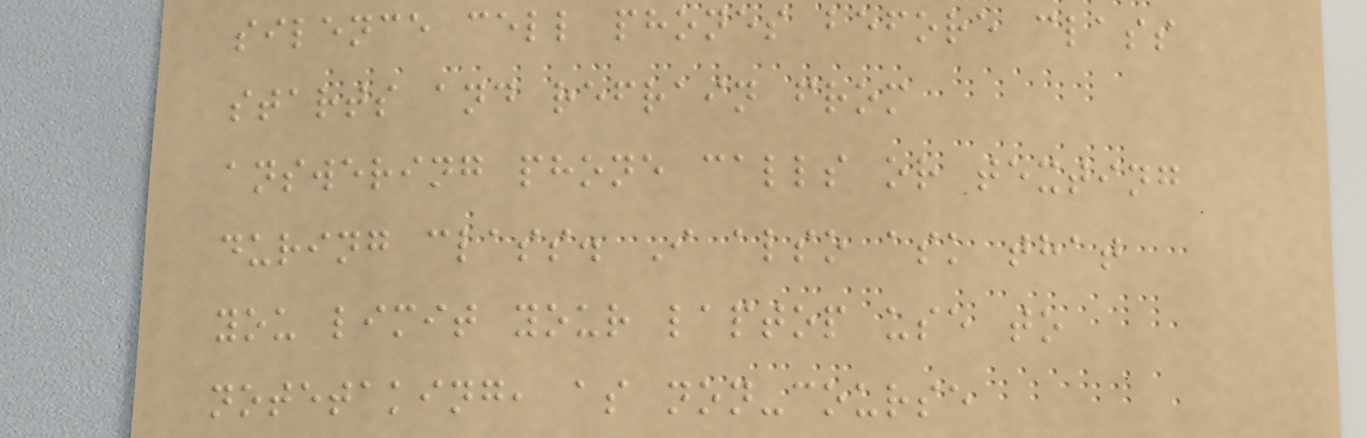silence cell phones before class
starts and refrain from
answering phone calls or texting
during class. I also ask that
you limit your laptop use to
notetaking, as non-course
